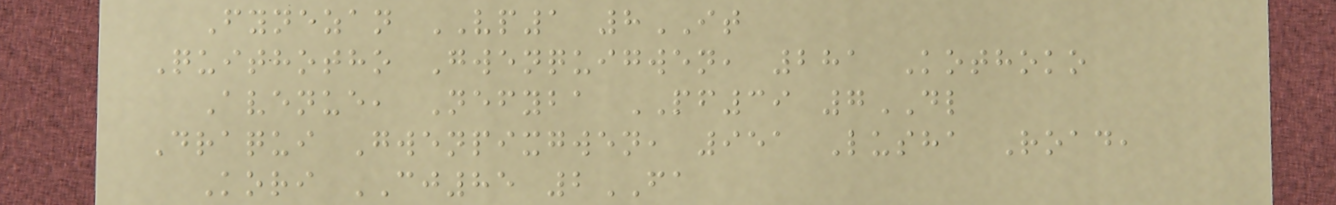Fynezan VP1 8IT
Quithotho Gwenquigwen, 281 Kothoko
Avenue, Nefyba PF39 7DL
Draqui Gwenpixgwen, 951 Lusha Road,
Kori CJ85 2FA
